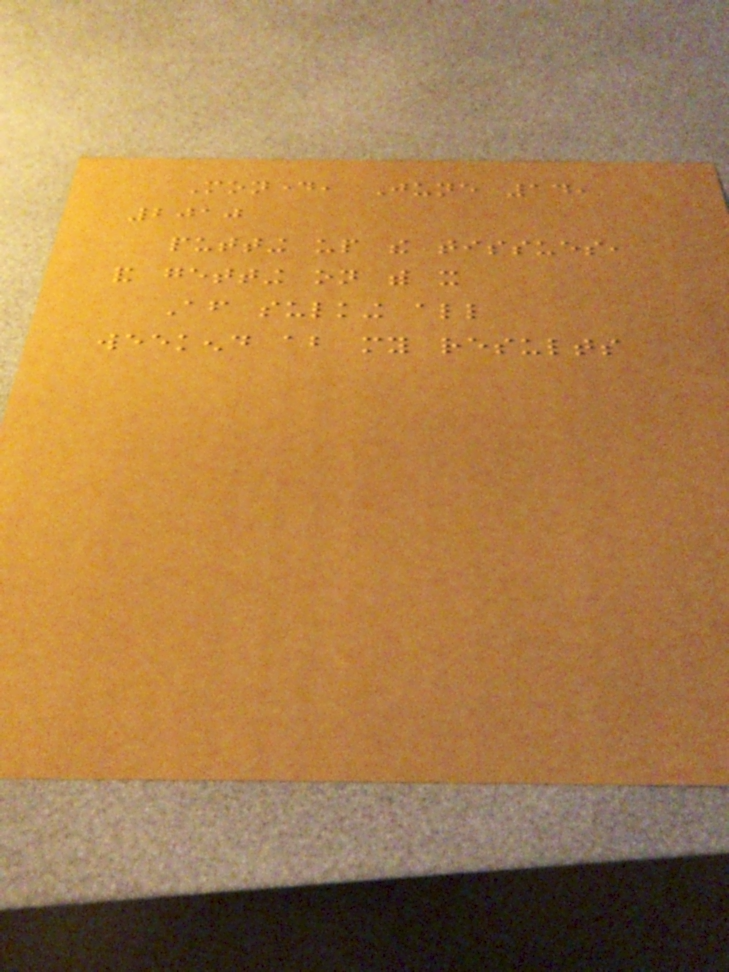Monday, June 14,
2010
putting up the tissues,
and getting on with it
After sulking all
weekend about my results
